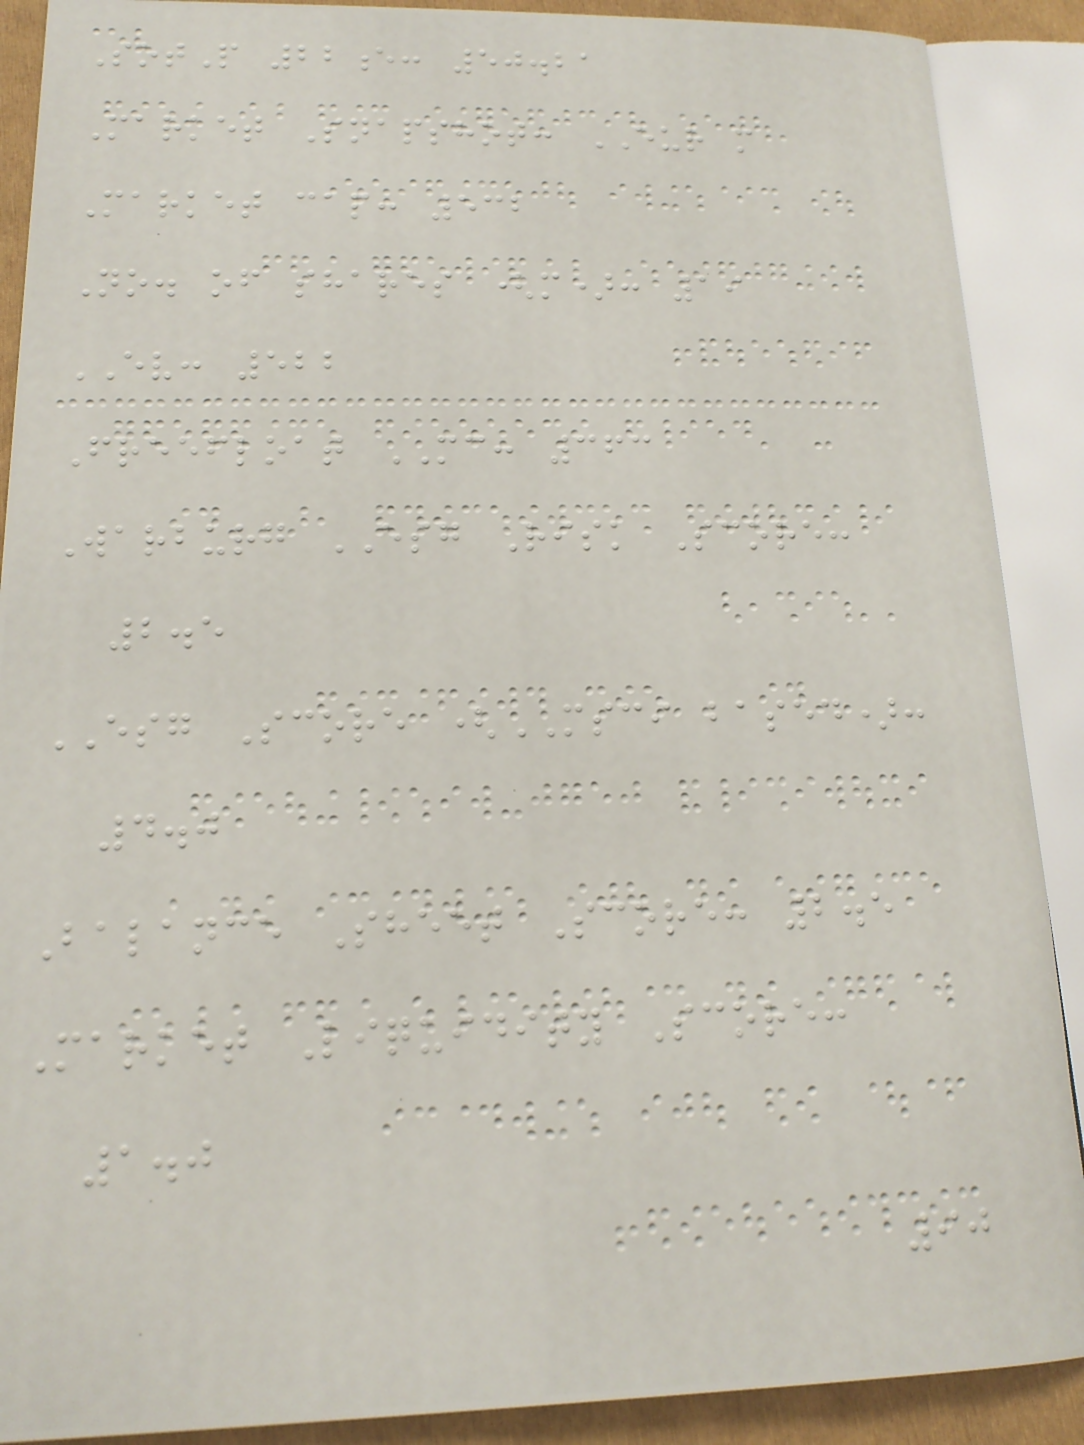SotP 22e: 50.21
Market Snapshot: EUR m
Market cap: 532
No. of shares (m): 19
EV: 522
Freefloat MC: 363
Warburg ESG Risk Score:
2.5
ESG Score (MSCI based):
4.0
Balance Sheet Score: 2.5
Market Liquidity Score:
1.0
90
